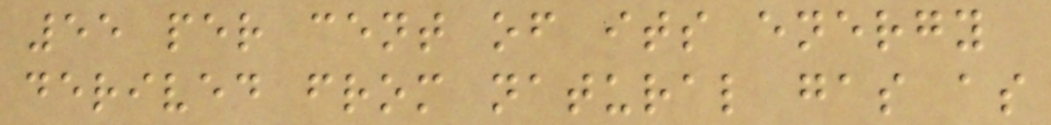55 per cent of its energy
derived from natural gas as
